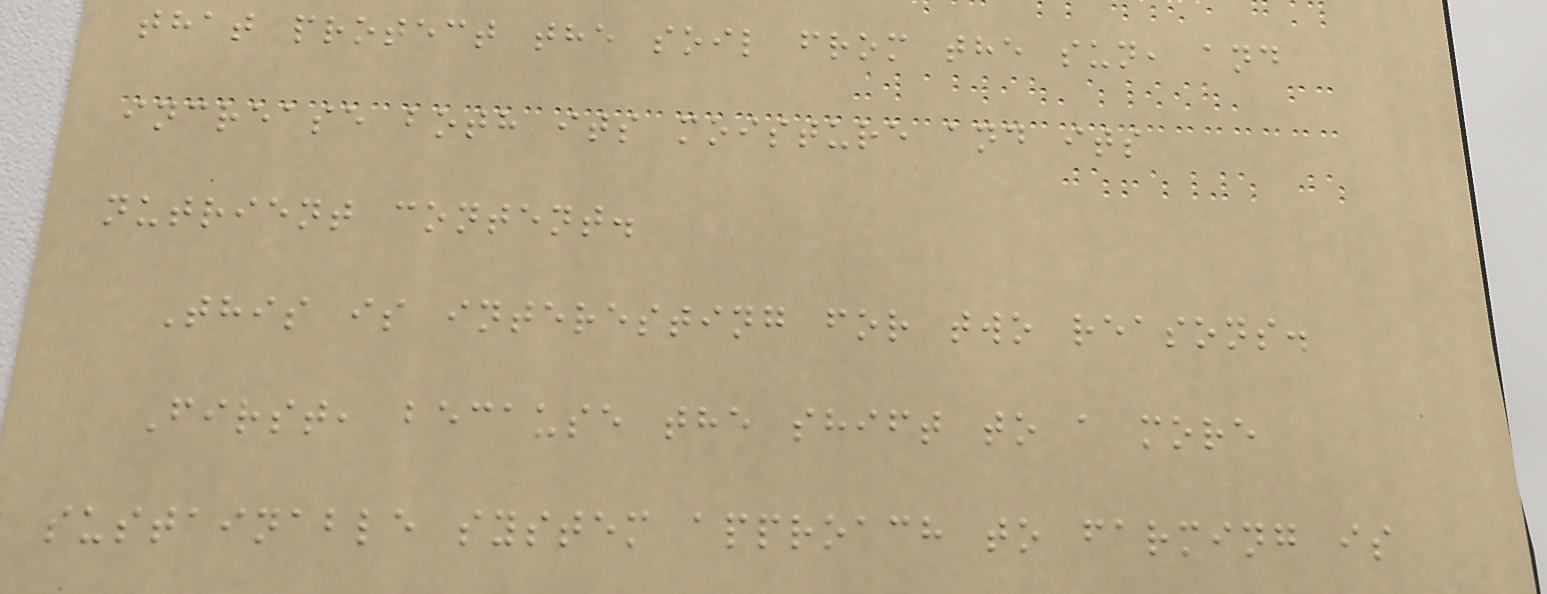that protect the soil from the sun, and
increase both its moisture and its
nutrient content.
This is interesting for two reasons.
First, because the shift to a more
sustainable system approach to farming is
